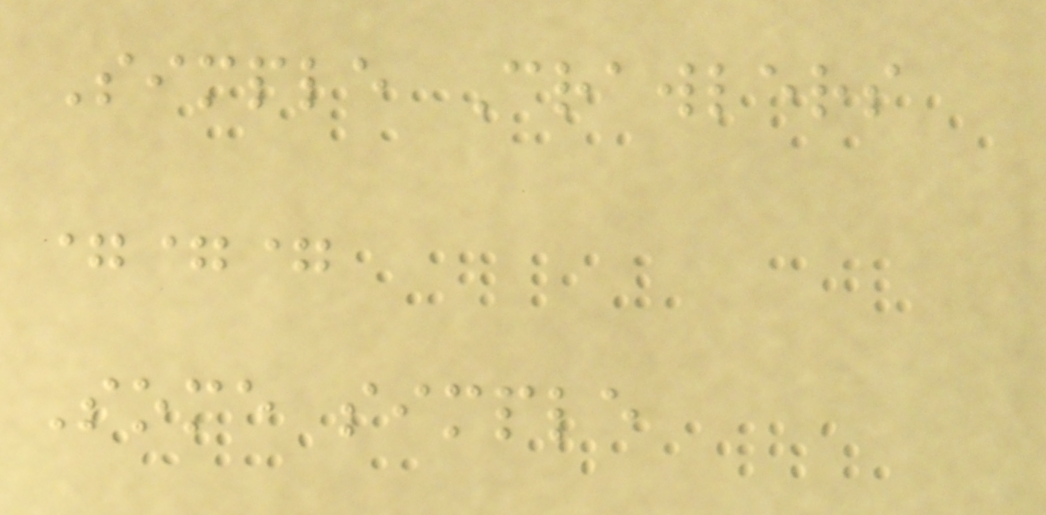Simple Crawlers
===
Some simple
